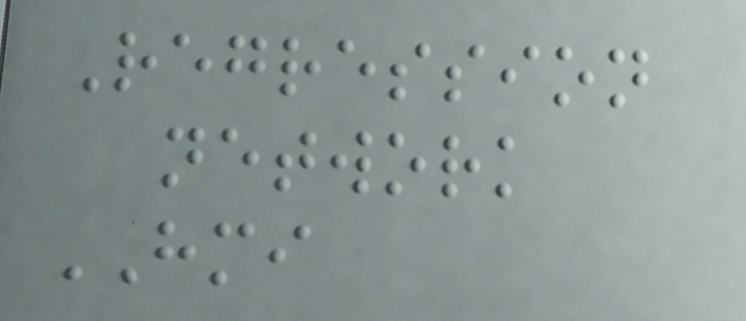Regression
network
HMI
